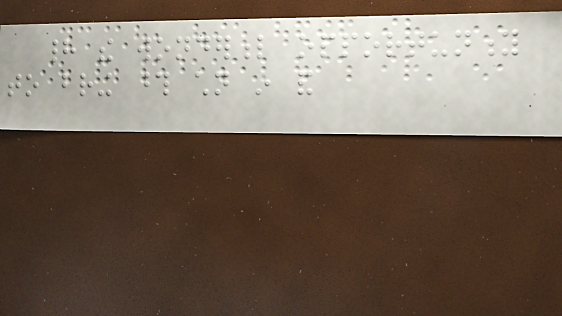had the wonderful opportunity
to bring those children in and
